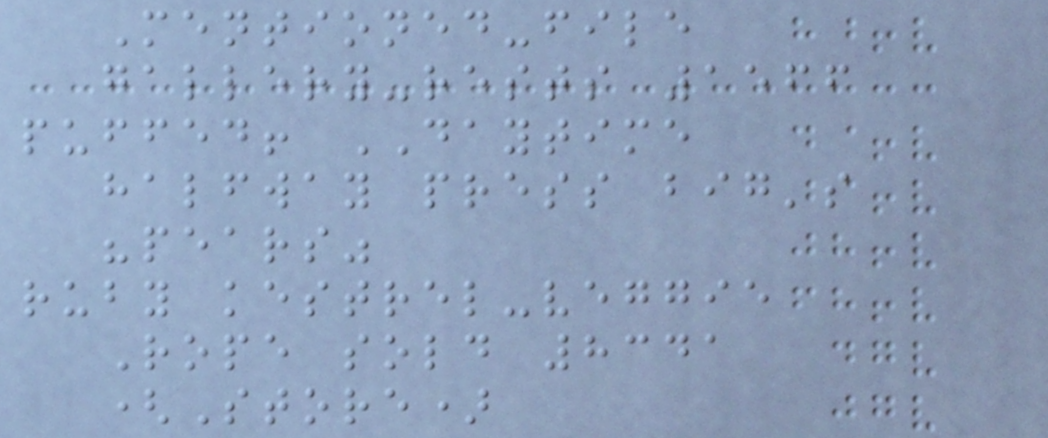Mentioned-file
gallery-rests 1566
puffed! DAYTIME
halfway press big's
"pears"
ruby kestrel-veggie
Rope sold 8341
(Store)
